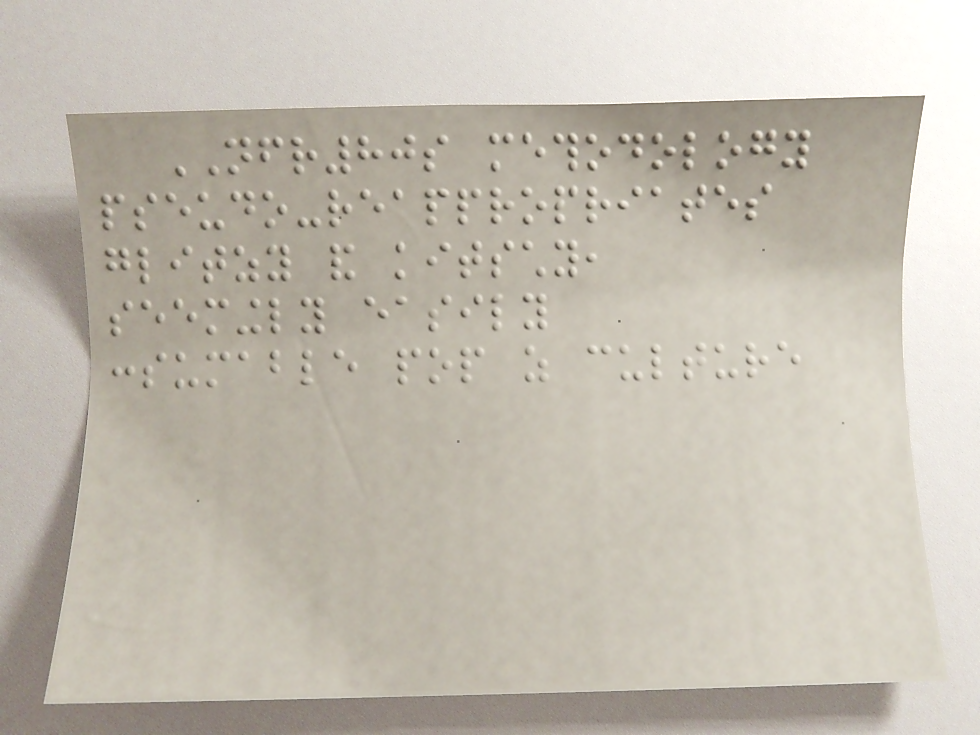NFR80s methodology
pseudo-reappropriates
glitzy and kitschy,
seemingly easily
consumable pop as culture
